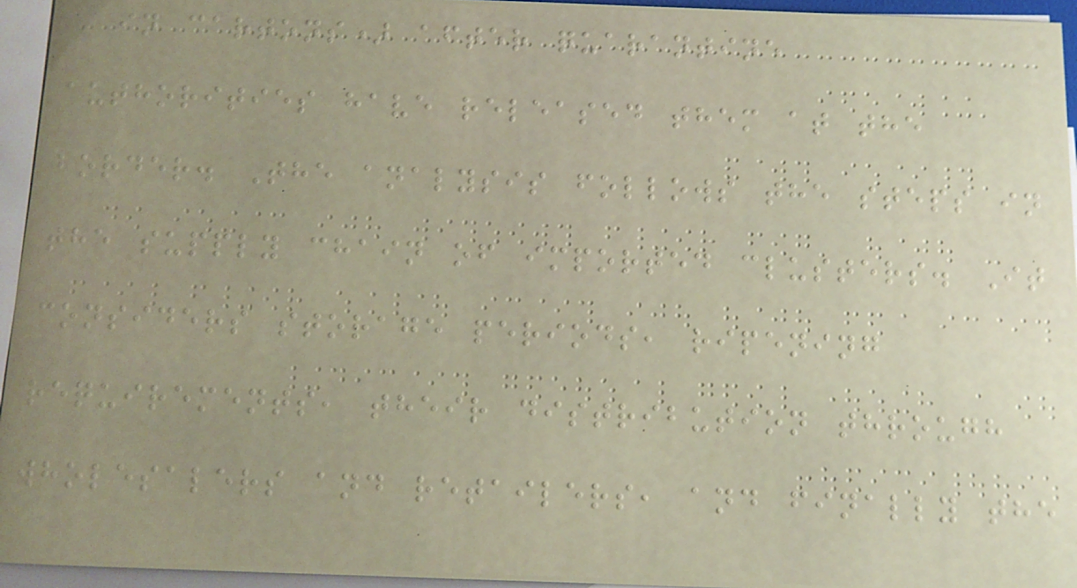in cartons) after quarantine
authorities have released them at the
border. The analysis follows the steps in
the supply chain of imported clusters. It
considers storage periods, ripening
requirements, their distribution through
wholesalers and retailers, and finally the
